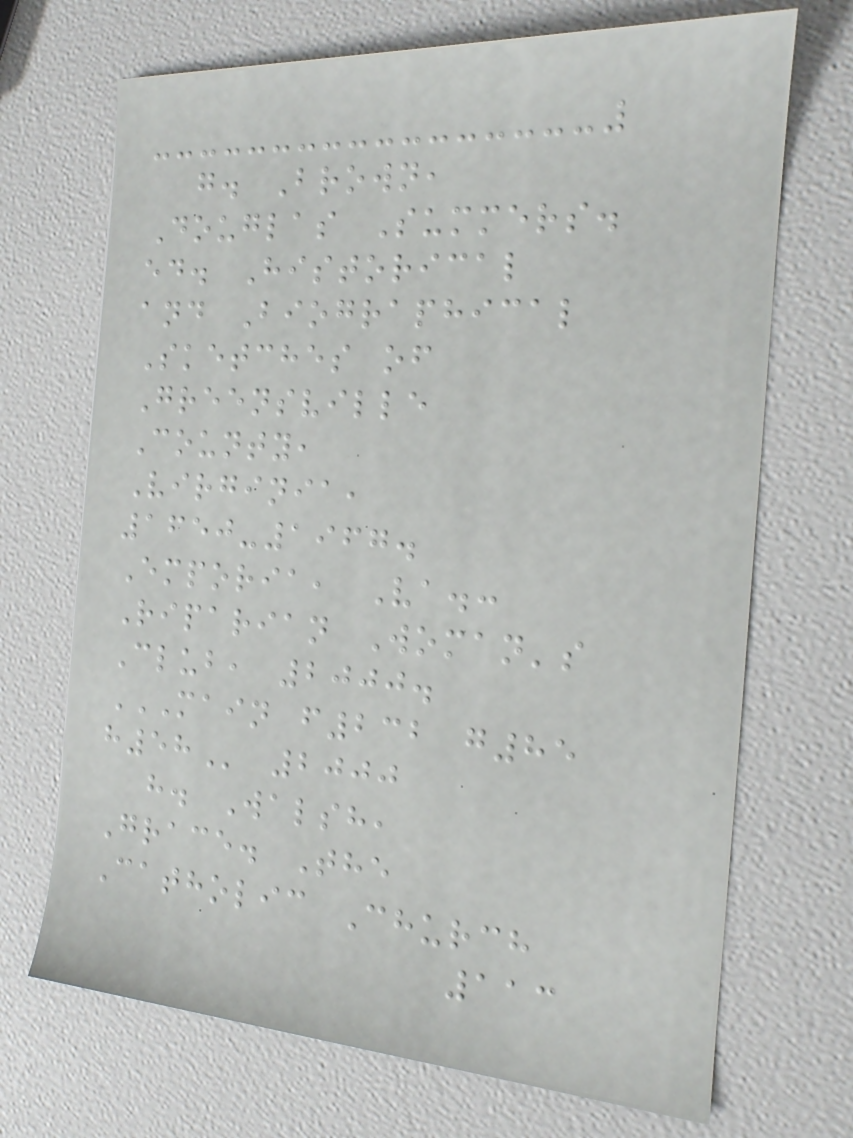g. Brown,
Douglas Summers.
ed. Historical
and Biographical
Sketches of
Greensville
County,
Virginia,
1650-1967.
Emporia, Va.:
Riparian Woman's
Club, 2000.
MAIN F232 G85
H58 2000
h. Walsh,
Grace. The
Catholic Church
113
